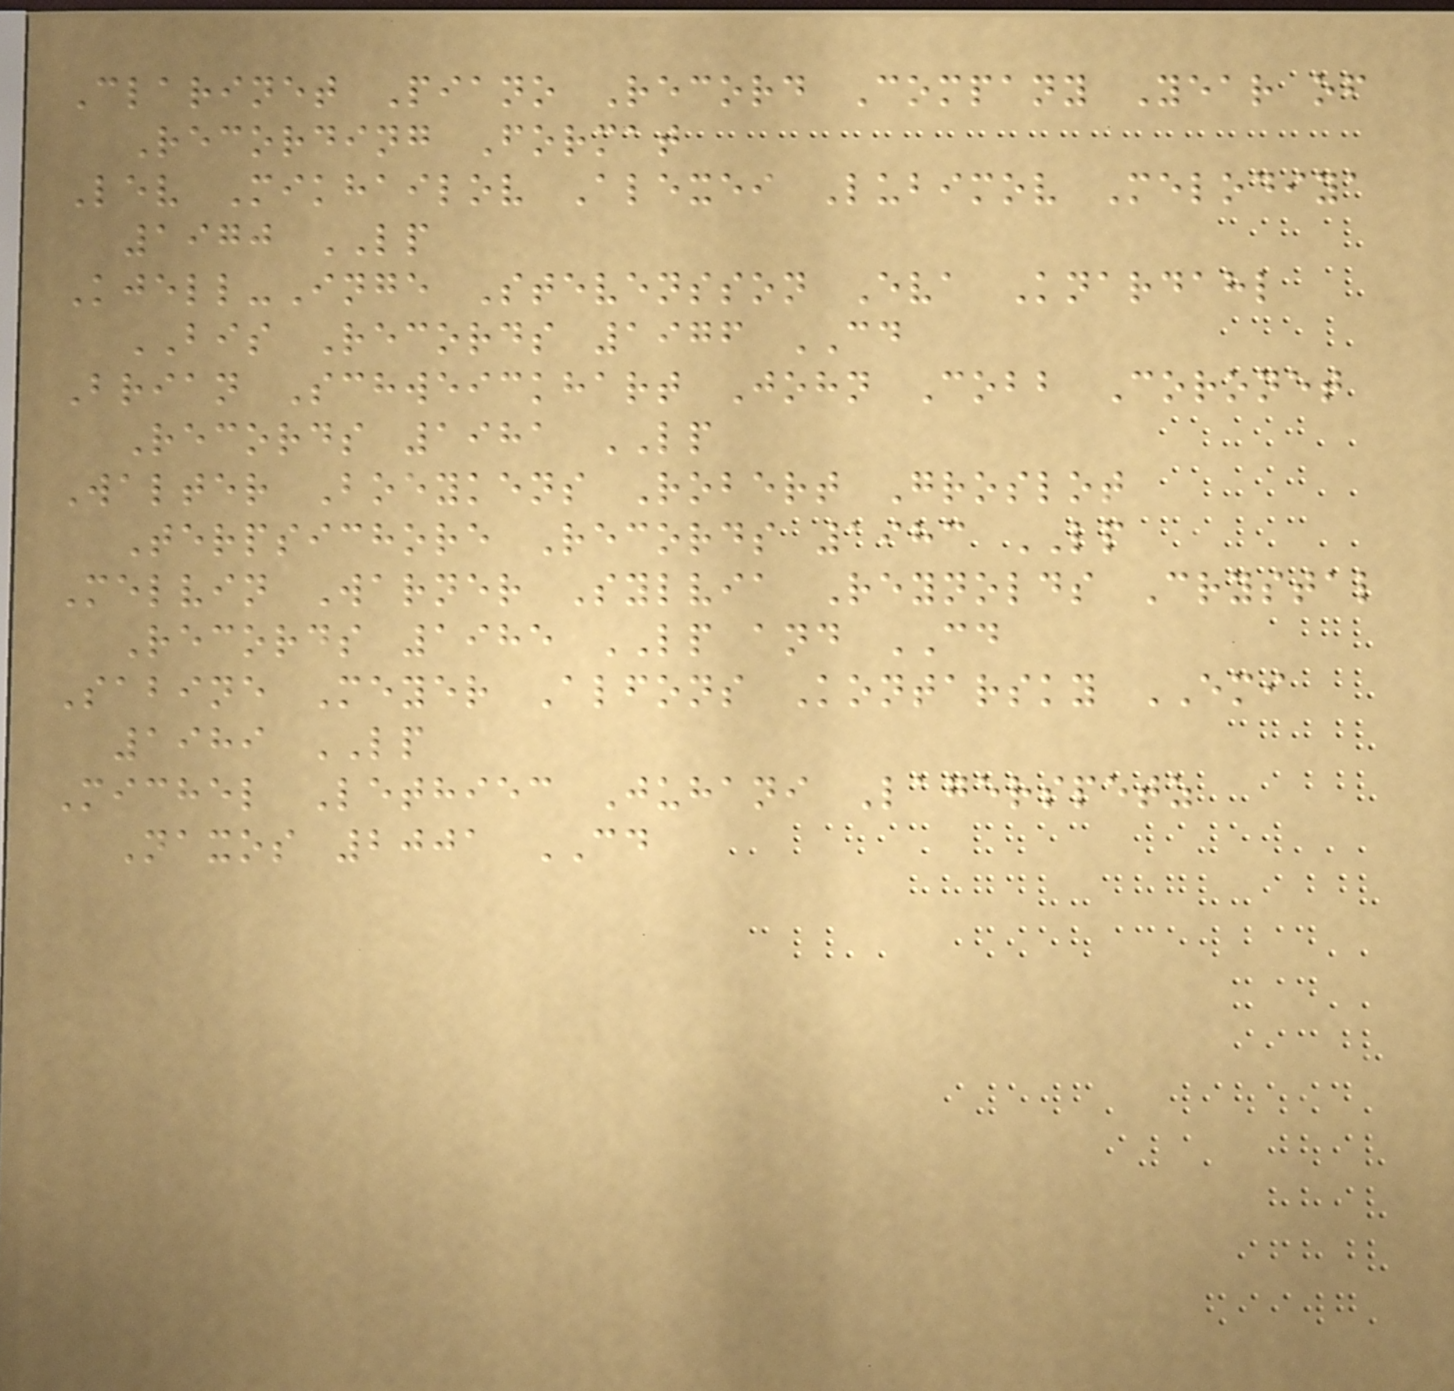Clarinet Piano Record Company Year of
Recording Format
Lev Mikhailov Alexei Lubimov Melodiya
1970 LP
Kjell-Inge Stevensson Eva Knardahl
BIS Records 1976 CD
Brian Schweickhart John Cobb Coronet
Records 1981 LP
Walter Boeykens Robert Groslot
Terpsichore Records 1983 LP
Melvin Warner Sylvia Reynolds Crystal
Records 1985 LP and CD
Sabine Meyer Alfons Kontarsky EMI
1989 LP
Michel Lethiec Juhani Lagerspetz
Naxos 2001 CD
